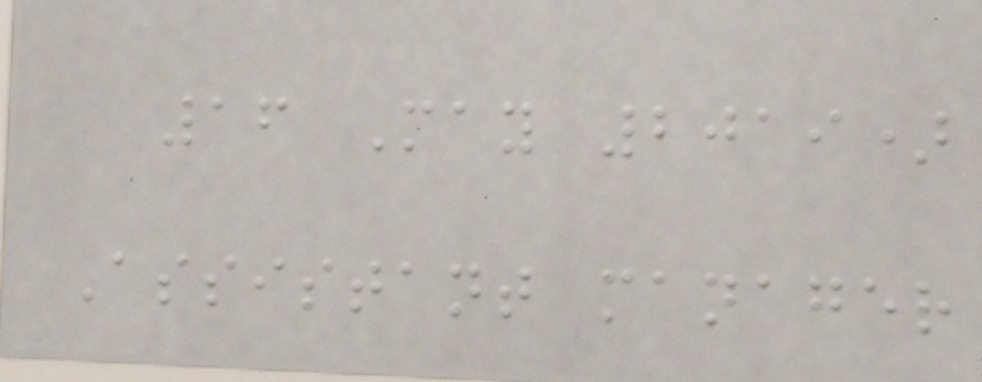16 May 2019)
Assistant manager
